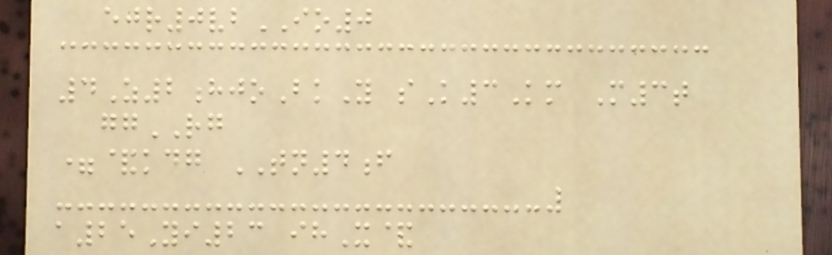ejr0vbIO0
4Z2hjoBkY sK3Km M3t
ggRG
=&kdg TN4f
a25Yi23 ihX&
